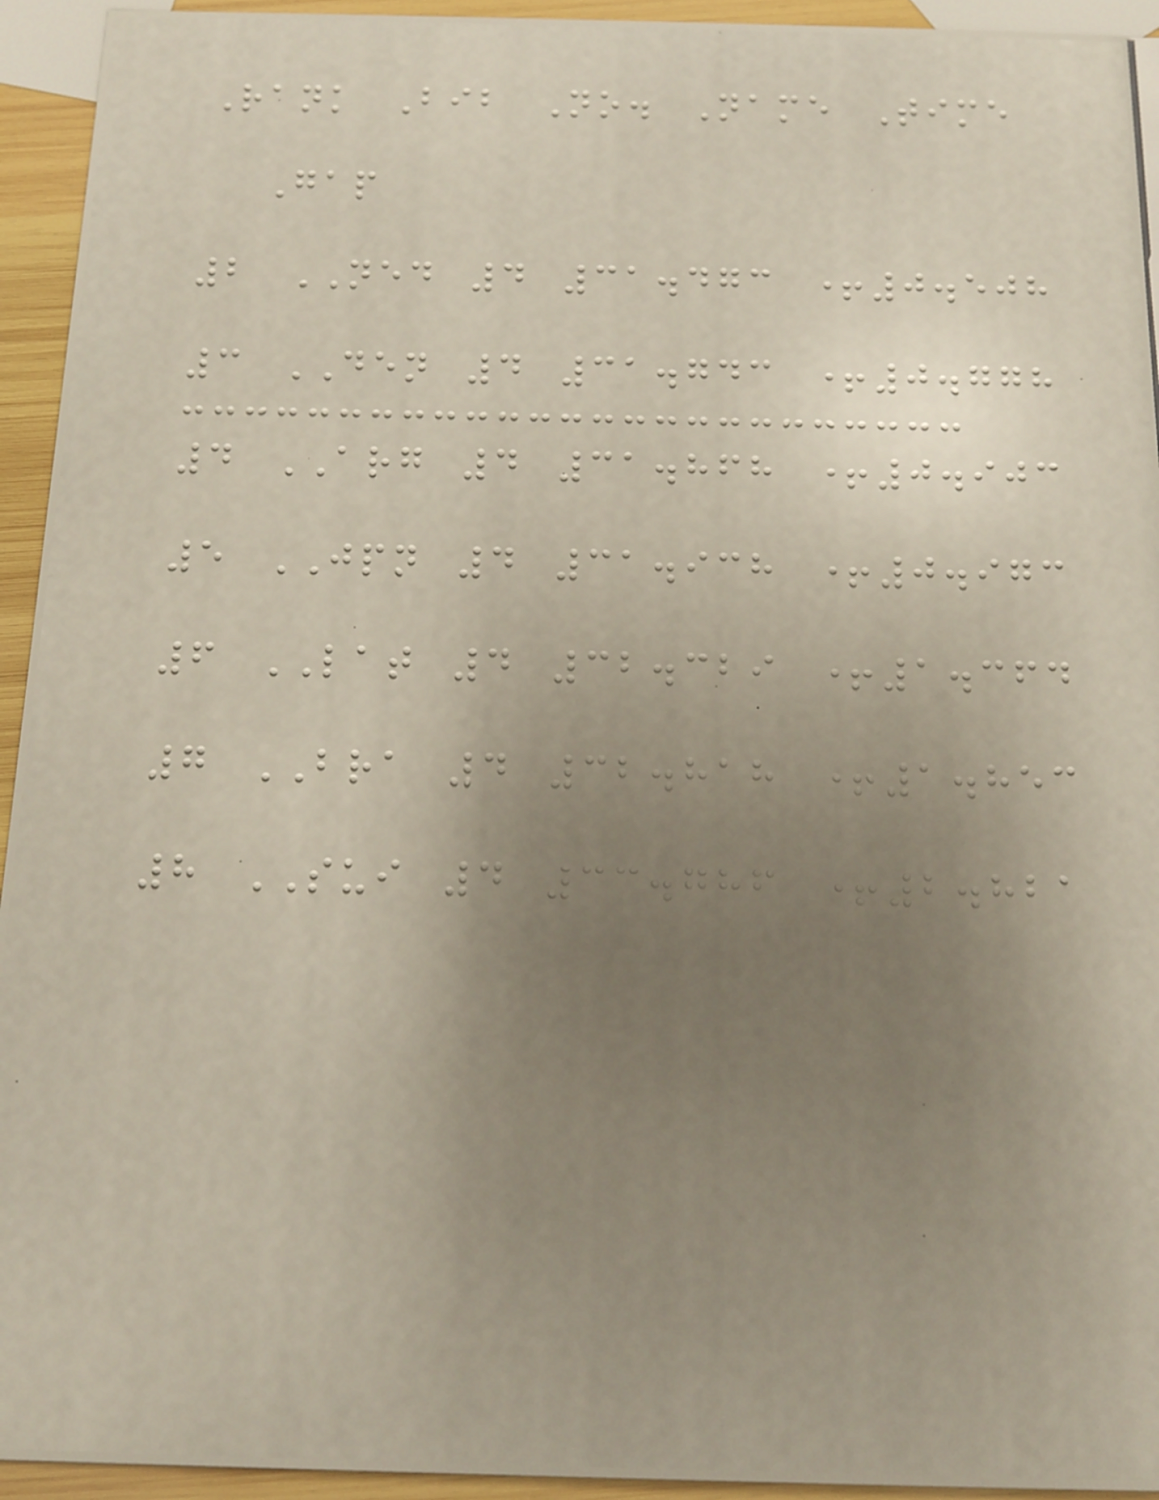Rank Bib No. Name Time
Gap
2 NED 4 31.473 +0.508
3 DEN 4 31.743 +0.778
4 ARG 4 31.868 +0.903
5 JPN 4 31.938 +0.973
6 LAT 4 32.329 +1.364
7 BRA 4 32.818 +1.853
8 SUI 4 33.786 +2.821
